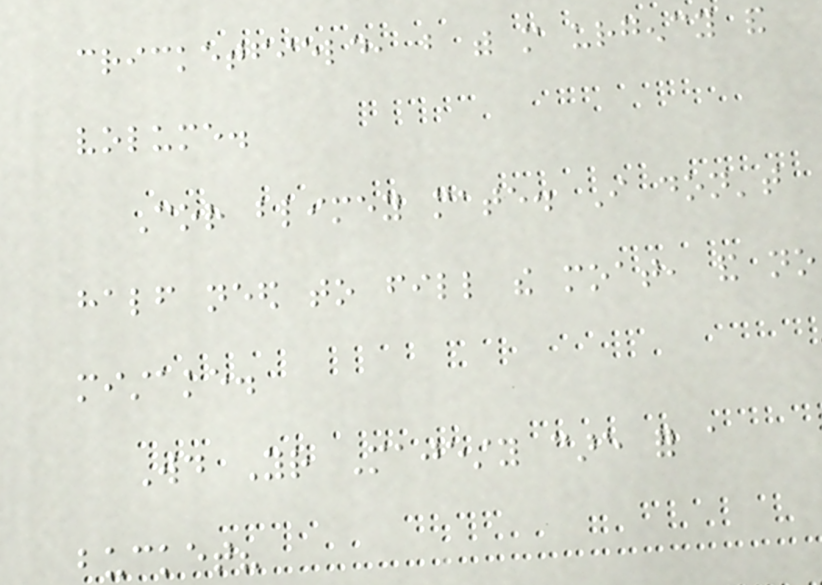cricketfield, but with more urgency and
volume.
Cor blimey mate. I don't
half need to fill the moat, and no
mistake.
Would Your Majesty care for a
bucket?
